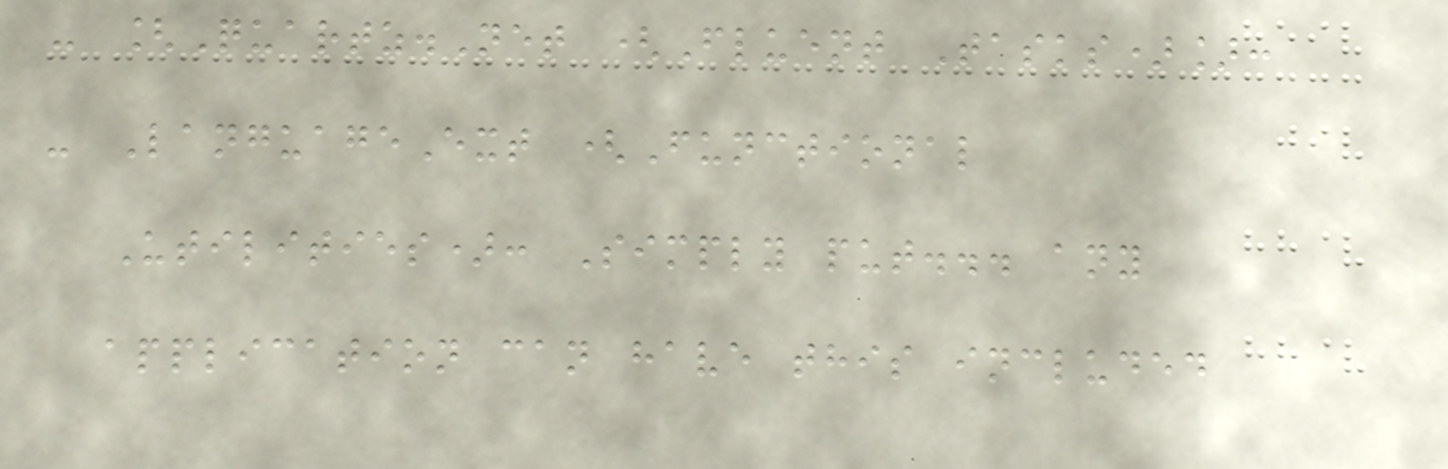- [Quartz.Net (Fluent Tasks)]:
- LanguageExt (Functional
Utilities): Simply put... any
application can have this included
